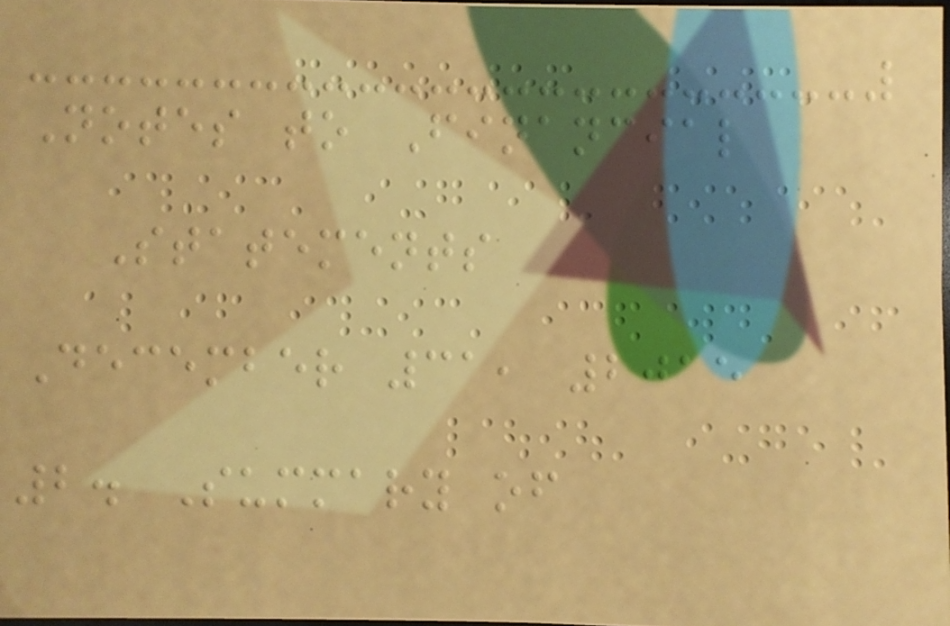Notes to Financial
Statements
December 31, 2015
2. Summary of
